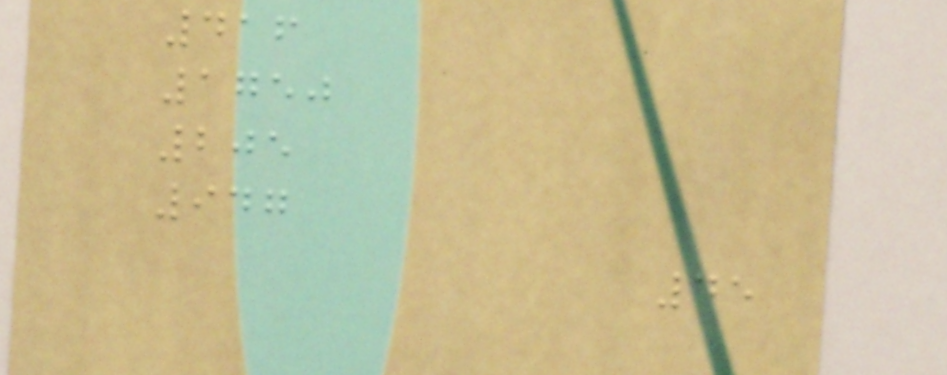416
1750
205
947
45
